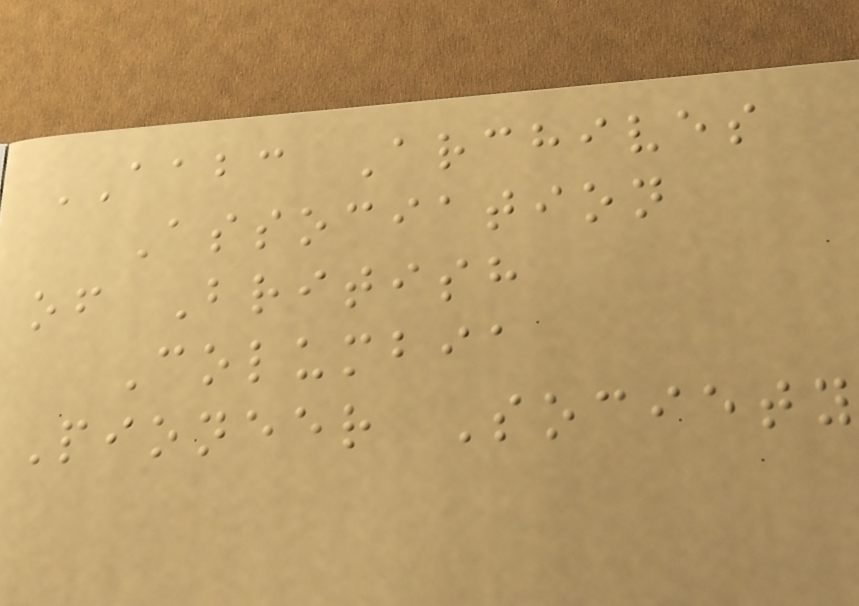AABC Archives
Association
of British
Columbia
Pioneer Society
